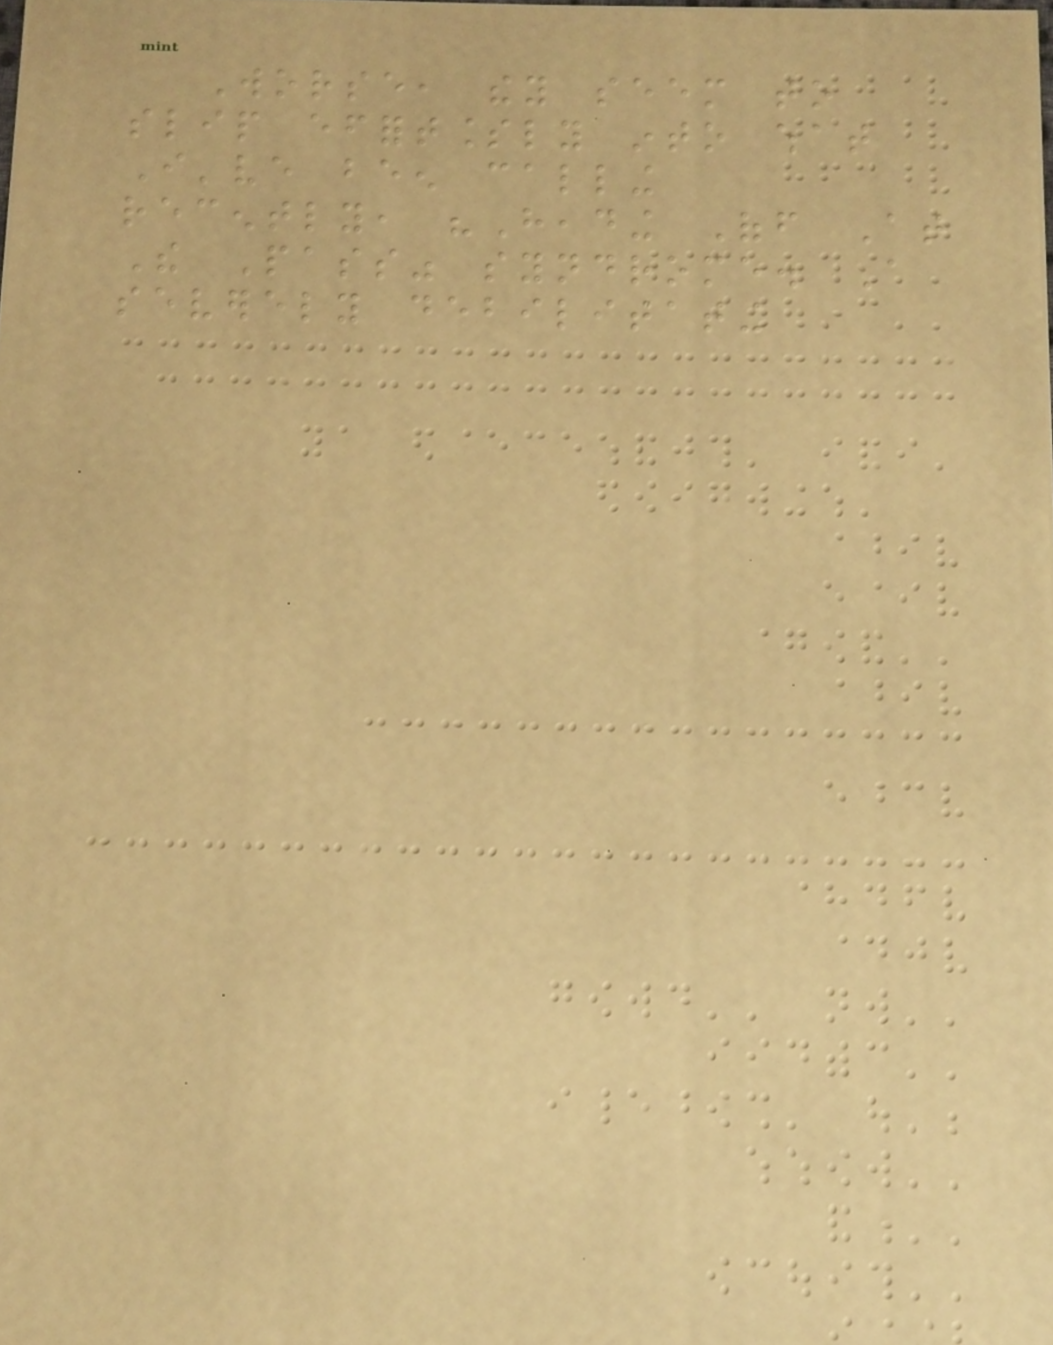Worse, they seem to
slip effortlessly into what
I've been calling
recently, "Heading Off At
The Pass" syndrome. A
severely debilitating
